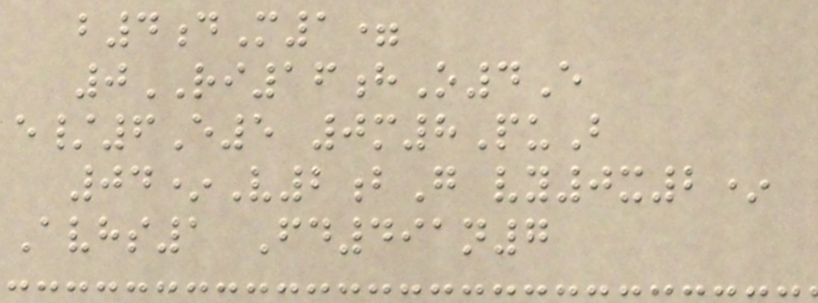b4dM1=
0RI16hO4E
e/6E5 0m8PuB
04*V2bG vy0x2*
Avhs1 Fd491n7
